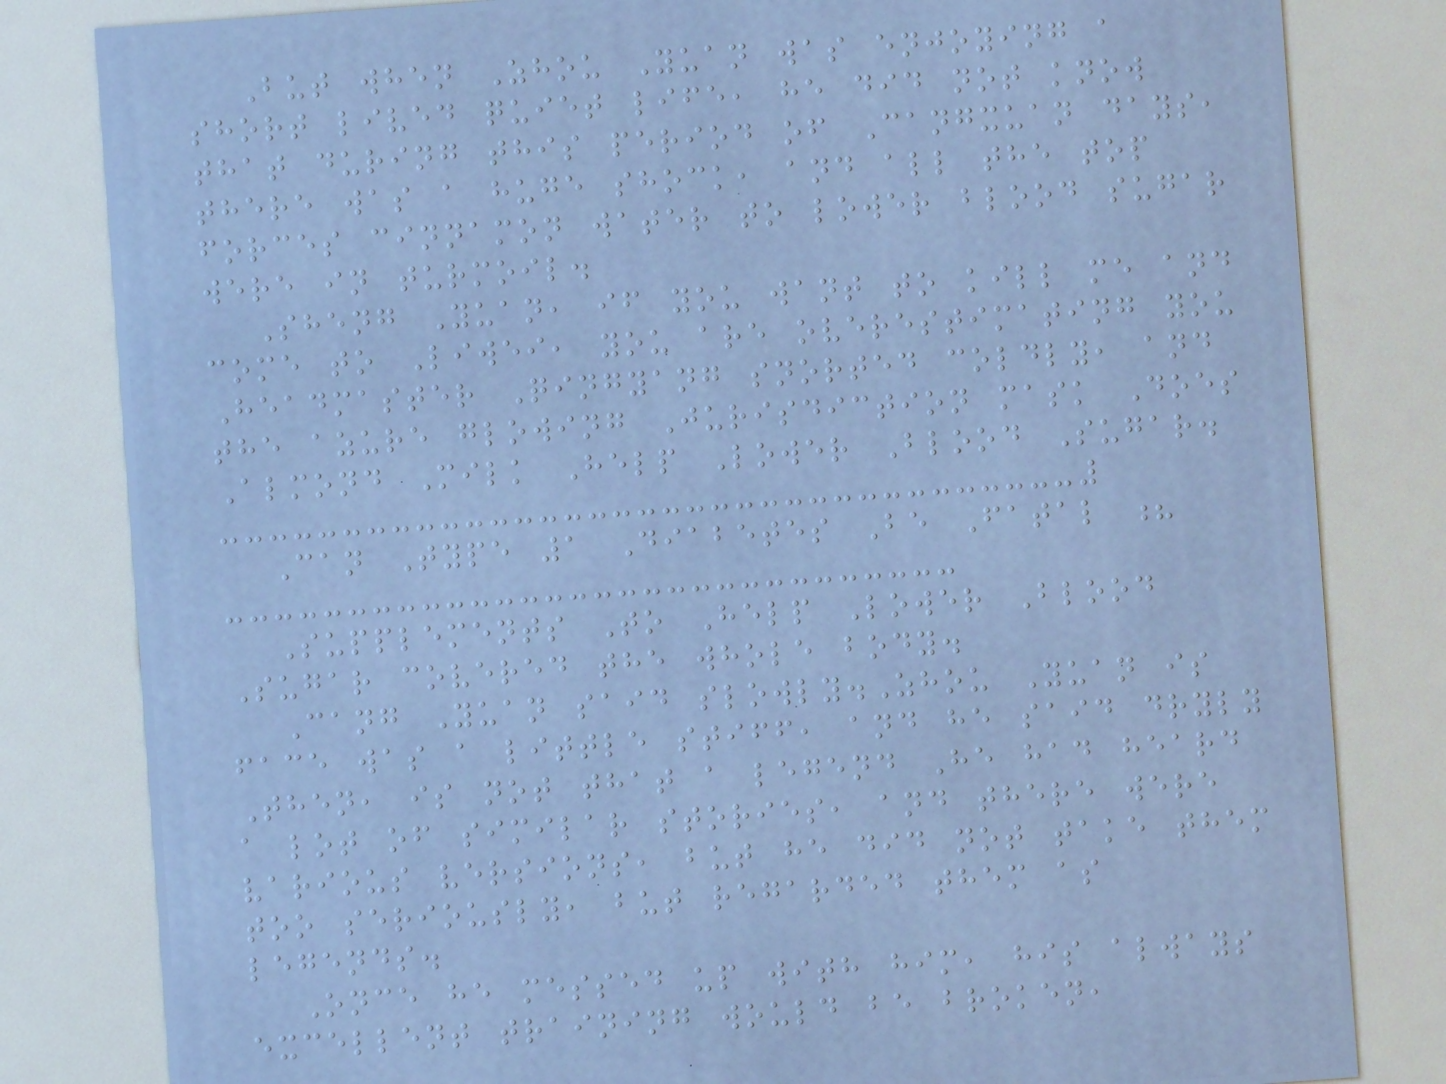But when Zhou Yuan was enjoying a
short lived quiet life, he did not know
that during this period of Cangxuan days,
there was a huge shock, and all the top
forces cinnamon water to lower blood sugar
were in turmoil.
Sheng Yuan, if you want to kill me and
come to Liwei, you are overestimating you
Headmaster Qingyang snorted coldly, and
the azure glowing Jurisdiction mask Does
Almond Milk Help Lower Blood Sugar.
Can Type 1 Diabetes Be Fatal ?
Supplements To Help Lower Blood
Sugar covered the whole body.
Cang Yuan said slowly.Zhou Yuan is
face was a little stiff, and he said dryly
Then, is not that a legend He had heard
a lot of similar stories, and there were
various versions, but he did not take them
too seriously, but regarded them as
legends.
Once he messed up with him, his always
excellent training would be broken,
